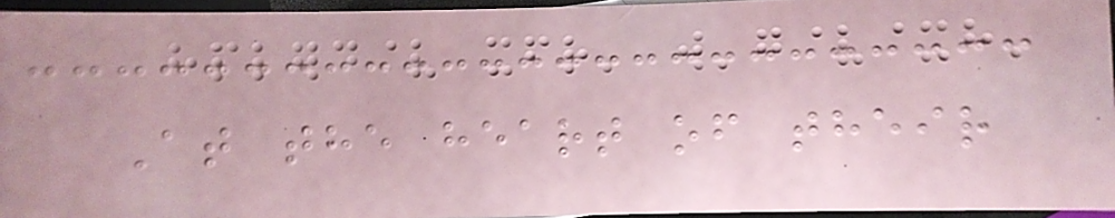At the heart of their
